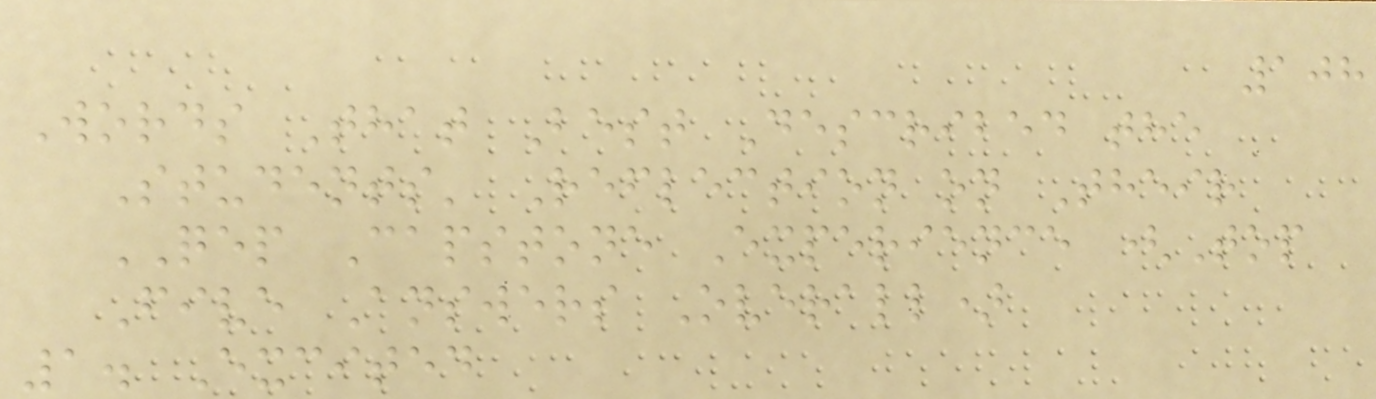108
Words That Best Described the
Students' Reflection on Their
QEP Capstone Experience (Top
Five Answers Overall)
1. Excited
